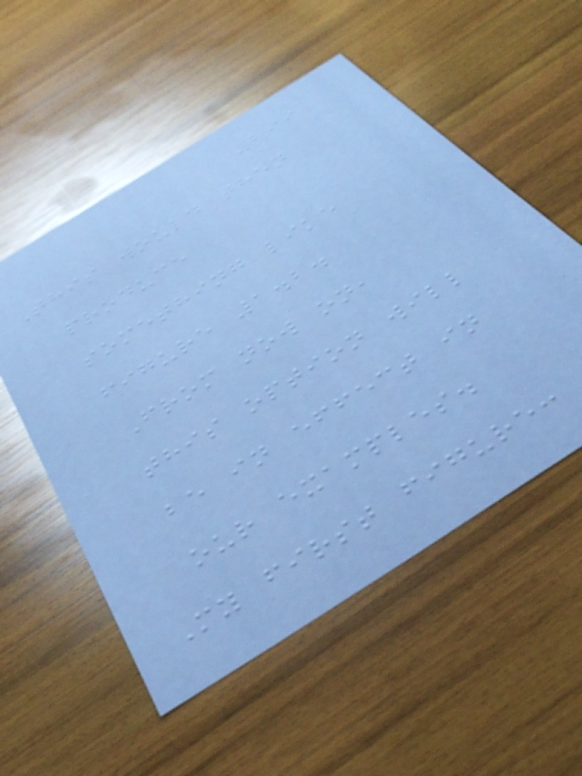299
This would then
produce
something like
figure 1.2.
From now on,
this option will
be in effect in
our examples.
My first figure:
